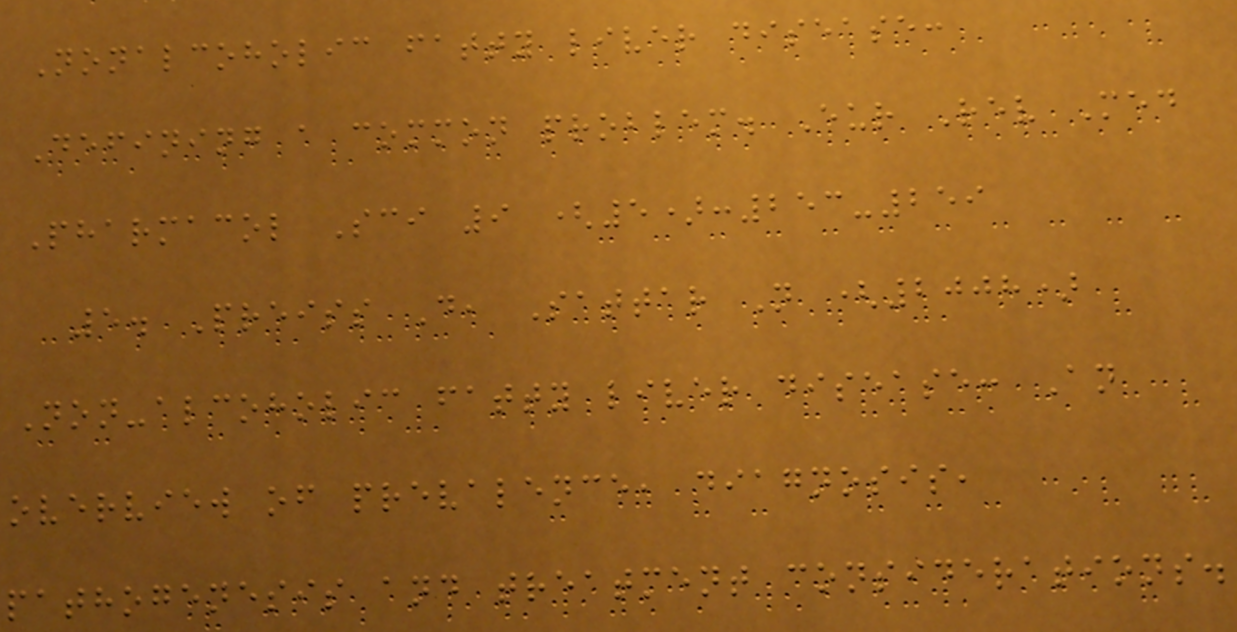Nonalcoholic fatty liver disease:
Defining a common problem. Eur Rev Med
Pharmacol Sci 9 (5):253-259
5. Preiss D, Sattar N (2008)
Non-alcoholic fatty liver disease: An
overview of prevalence, diagnosis,
pathogenesis and treatment considerations.
